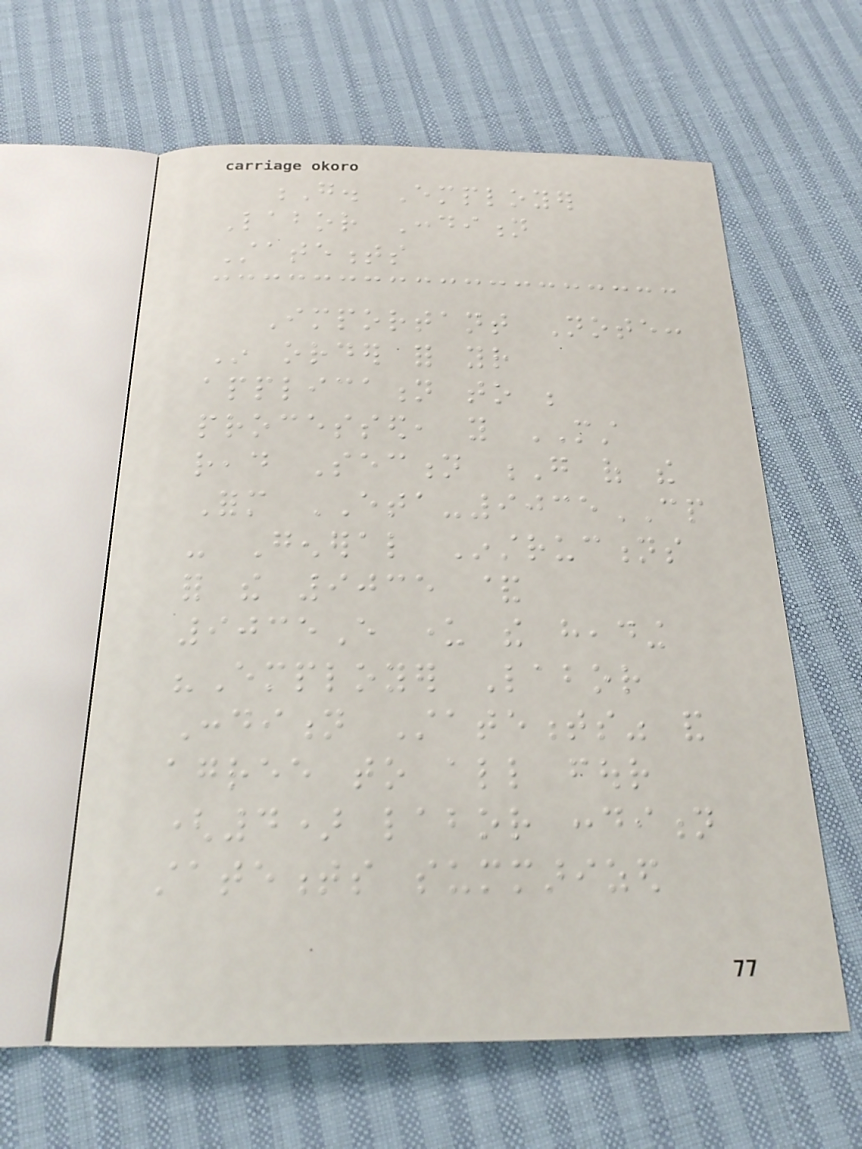G. Employer
Labor Condition
Statements
Important Note:
In order for your
application to be
processed, you MUST
read Section G of the
Form ETA-9035CP
- General Instructions
for the 9035 &
9035E under the heading
"Employer Labor
Condition Statements" and
agree to all four
(4) labor condition
statements summarized
